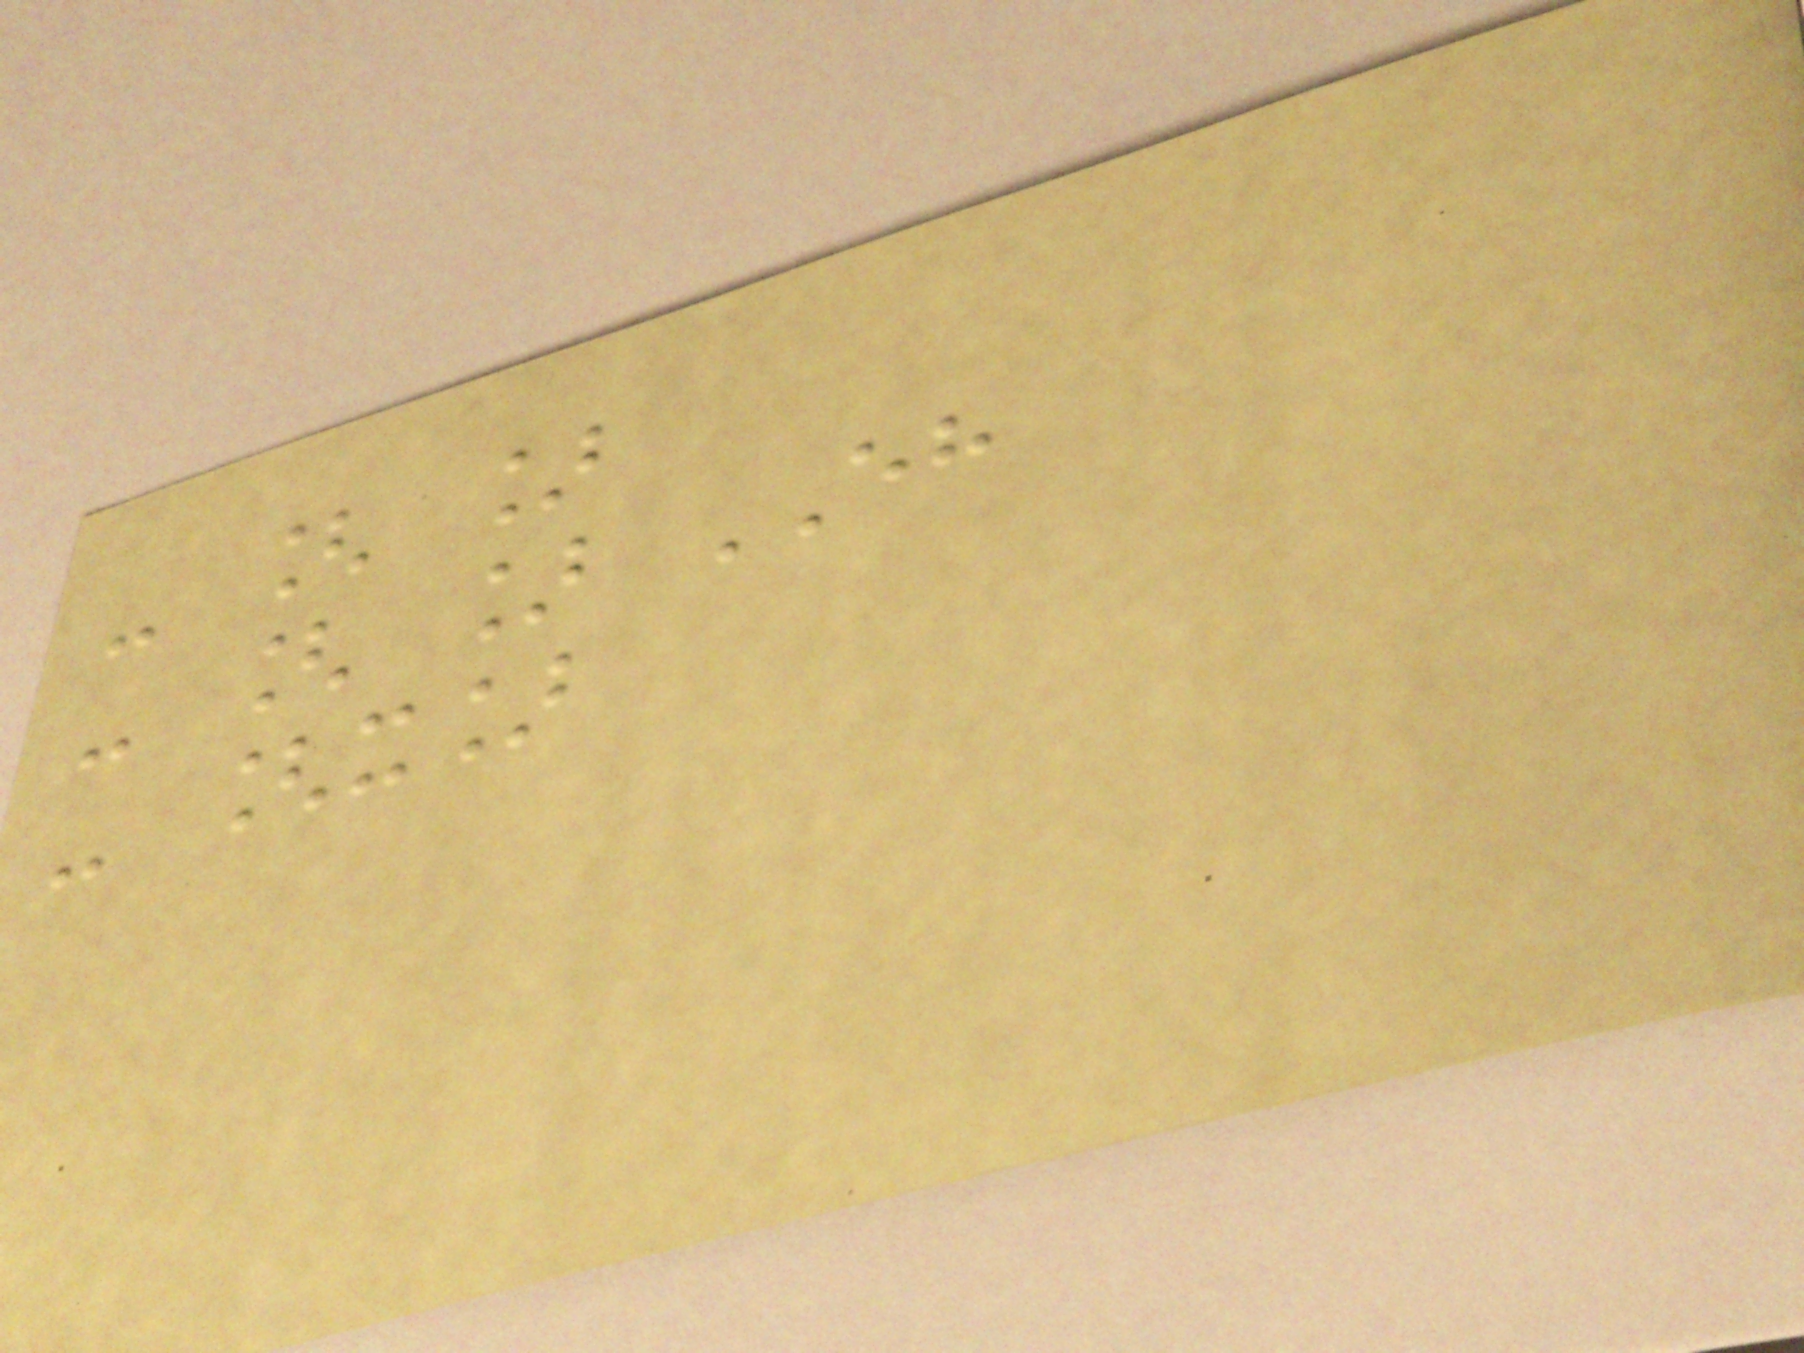- [ ]
- [ ] EH
- [x]
